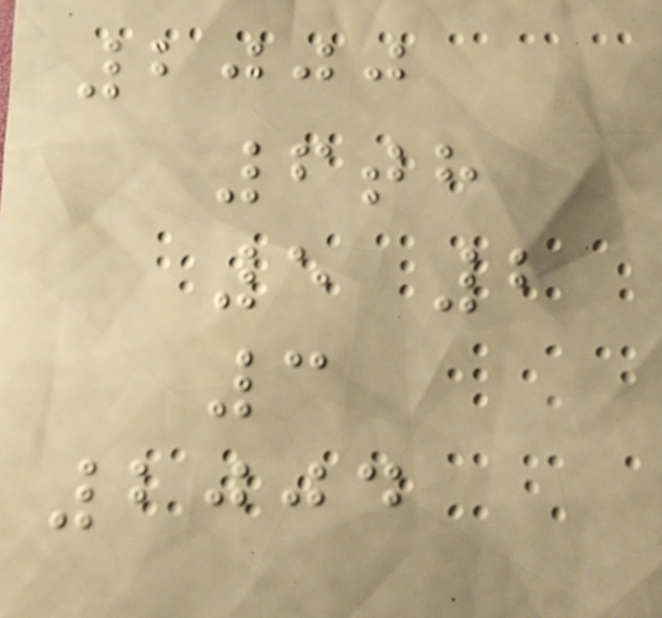2000
6th
5 2
3
2004
